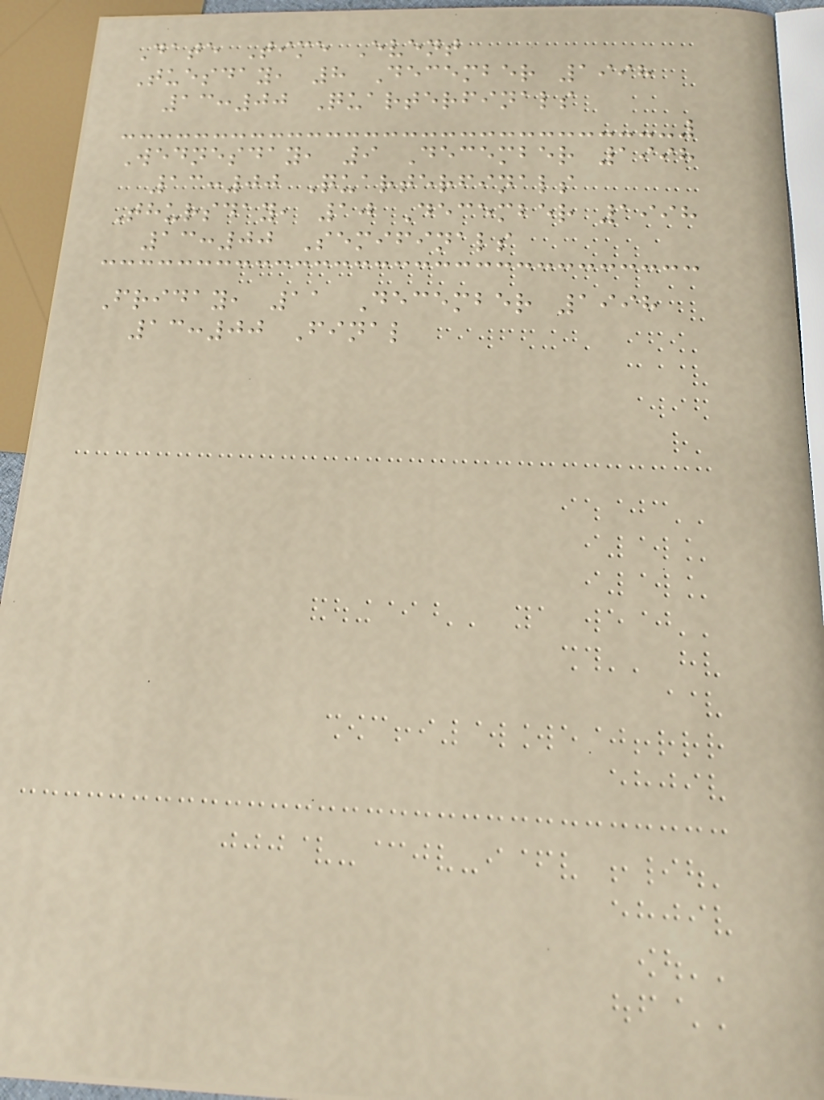Date Time Event
Tuesday, 8 December 1998
13:00 Quarterfinals
Wednesday, 9 December 1998
13:00 Quarterfinals
Thursday, 10 December 1998
13:00 Semifinals
Friday, 11 December 1998
13:00 Final
